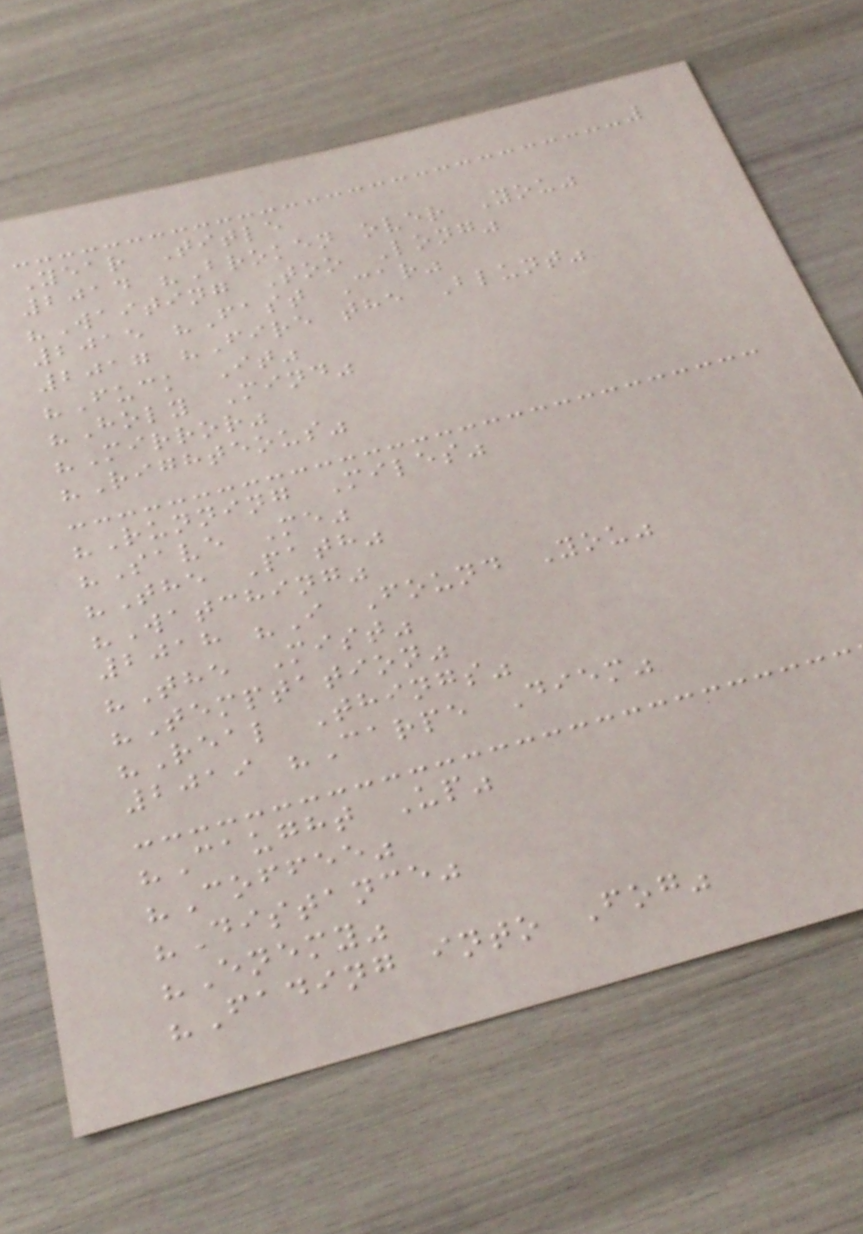Year Title
2014 "Broken over You"
"Waiting Too Long"
2015 "Fast Car"
2017 "Fire the Blunt"
"Fuck It"
"Holy Mind"
"Mirror"
"Righteous"
"Running Miles"
"Save Me"
"The Path"
"Watching"
2018 "I Found You"
"The Mist"
"Temptation"
"Real Things"
2019 "Carpe Diem"
"Caught Up"
"Coffee"
"Distance"
"Enemy"
"Fading into Fog"
